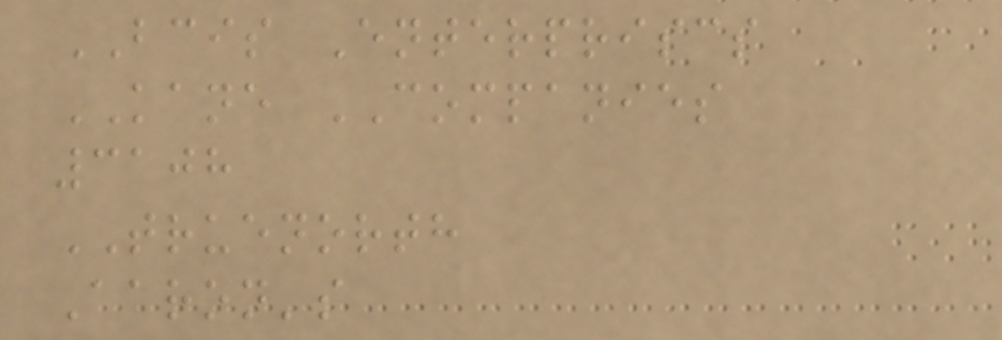BCIS Enterpriscs
KANE COMPANIES
3108
TRUENORTH
Aaron's
